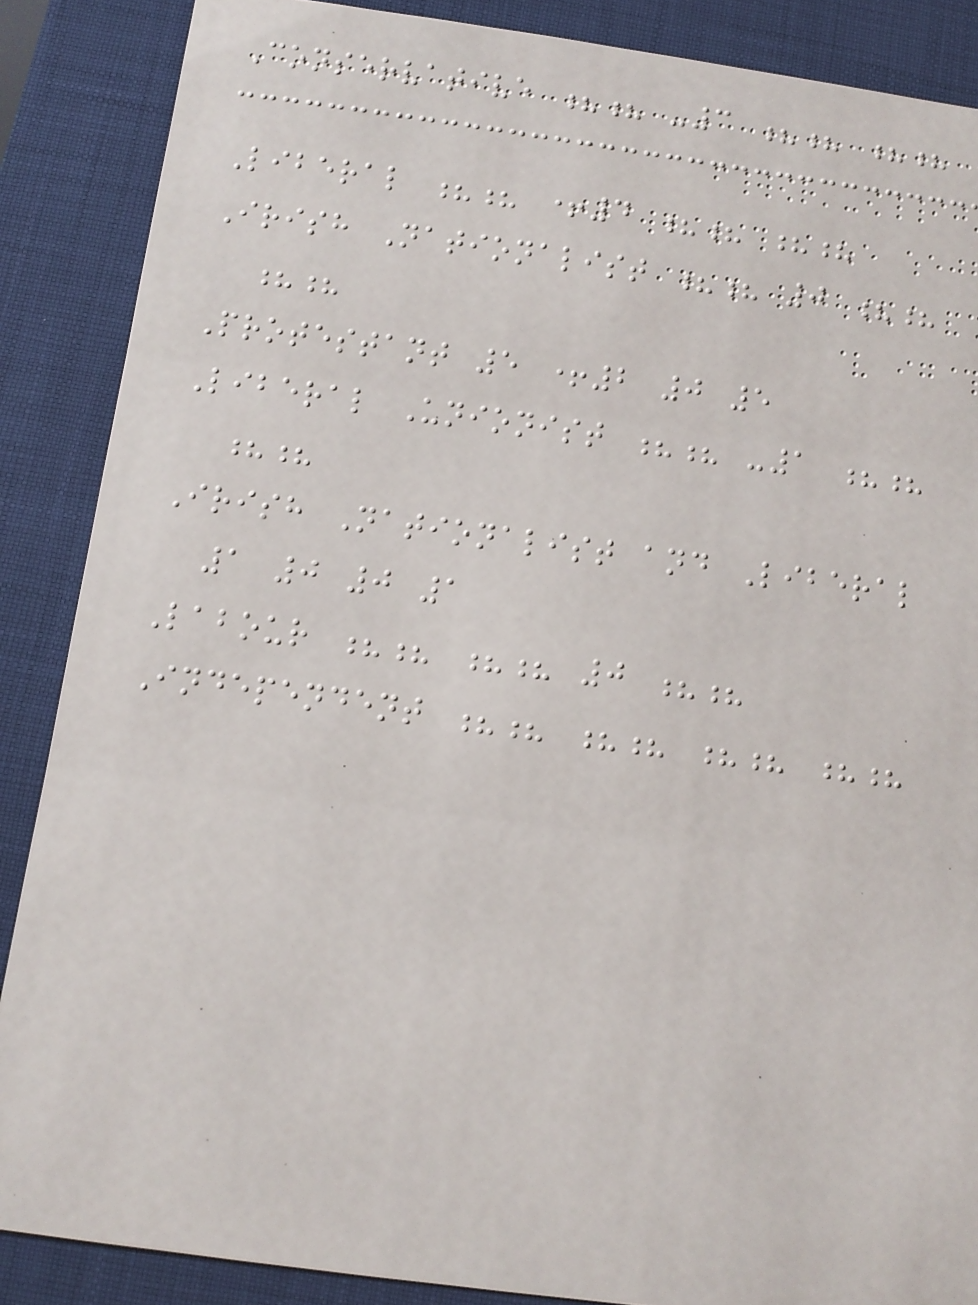Conservative ?? -3 ?? ??
Liberal ?? +4 ?? ??
Irish Nationalist ?? 0 ??
??
Protestant 5 +2 0 5
Liberal Unionist ?? -1 ??
??
Irish Nationalist and Liberal
1 0 0 1
Labour ?? ?? 0 ??
Independent ?? ?? ?? ??
